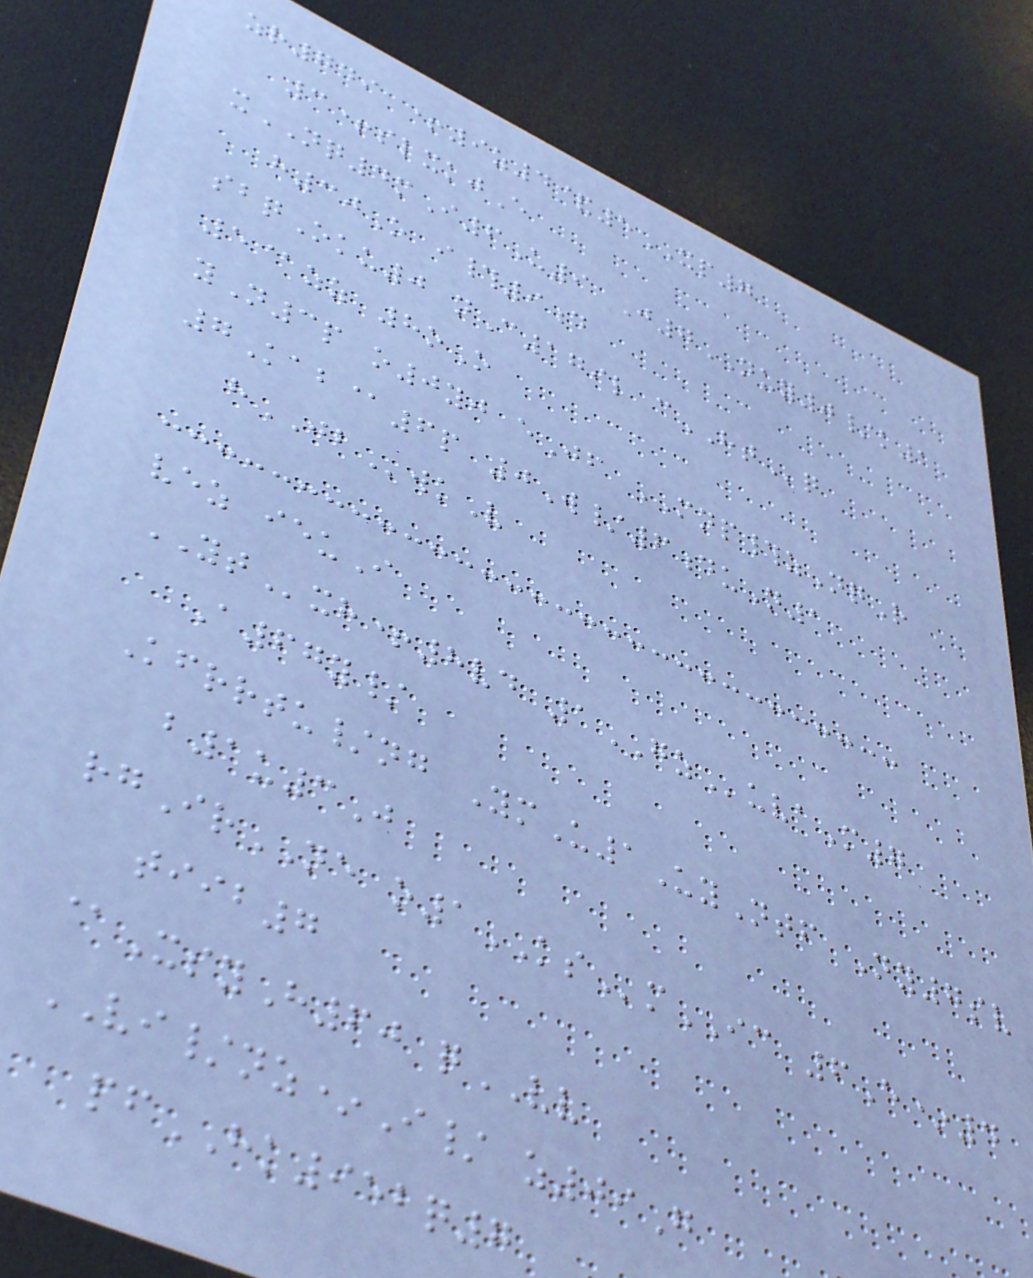zr749 +9z4&5XP7
3+slxkjE
xNQ4mI6U9 J7NUY0/k1
h30O i#9d
sbqOku0 nC179l cHTq
5@zz 8oO
yN3p o0yj eJf MNP#zNqR
7Kab@6p 0W/6duN1
hJBwkV
vez ieuI
YTxh+8vd 1GZuvaM7
A67y/
Kfrrtu/ng YmU1UyNtf Ny7sv
b1u3J
rgIrNE o1KSmIC 6E*4
tiib7
@XsyH60 qVV
VI/nz*I/ z09G
pfHK952q7
